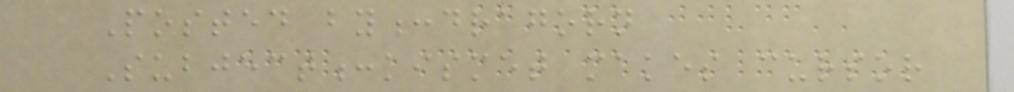Posted by:dragorn
Subject:kismet makes cursor
